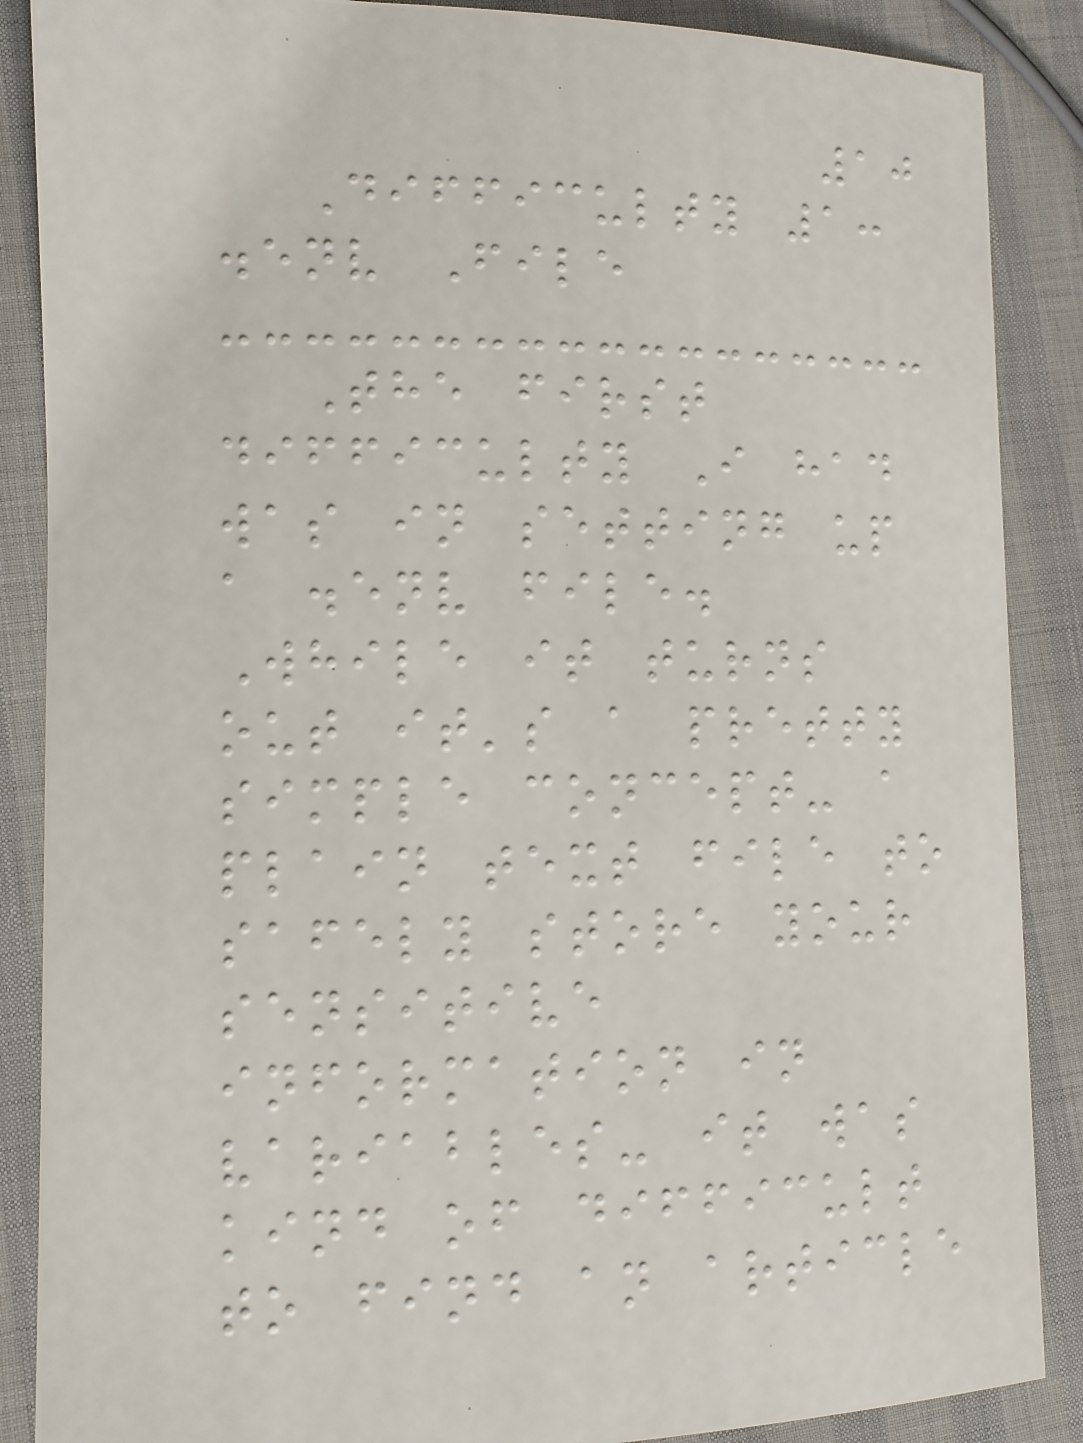10
Difficulty 1:
.env File
The first
difficulty I had
was in setting up
a .env file.
While it turns
out it's a pretty
simple concept- a
plain text file to
safely store your
sensitive
information in
variables- it was
kind of difficult
to find an article
